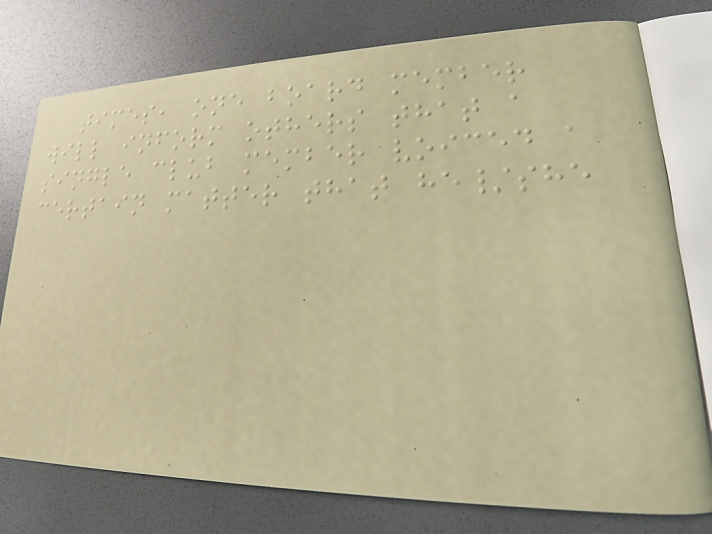times, one board member
will inform others that a
single club member voiced a
certain matter that he/she
